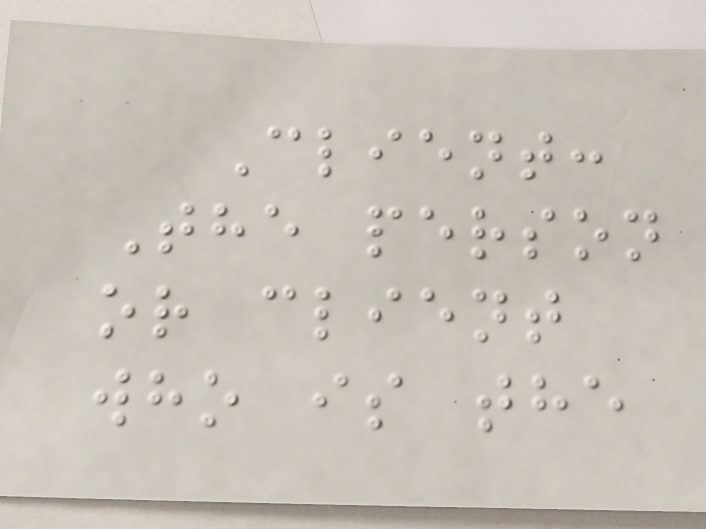Client:
The person
or client
who is the
